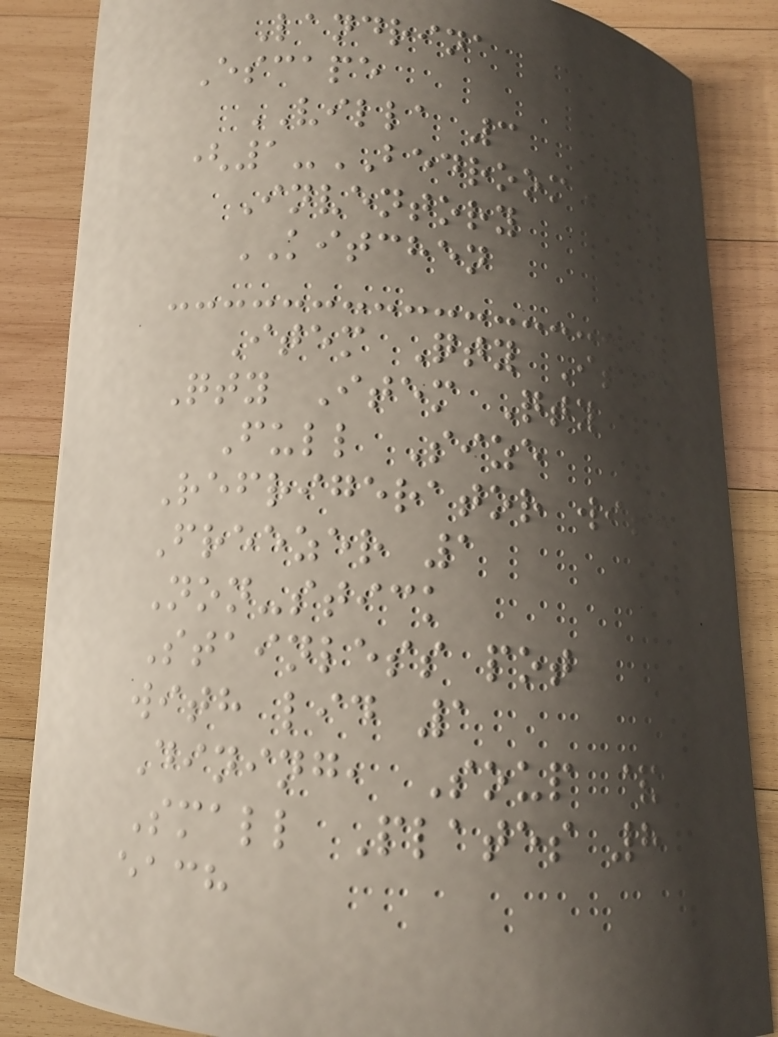Landrina
Escape
VILLA 3
(1-BEDROOM)
Inventory
KITCHEN
Item Qty Item
Qty Item Qty
Full Size
Refrigerator with
Freezer 1
Non-stick
Stainless pot
with lid 1
Dining, Soup &
Small Plates 8
each
